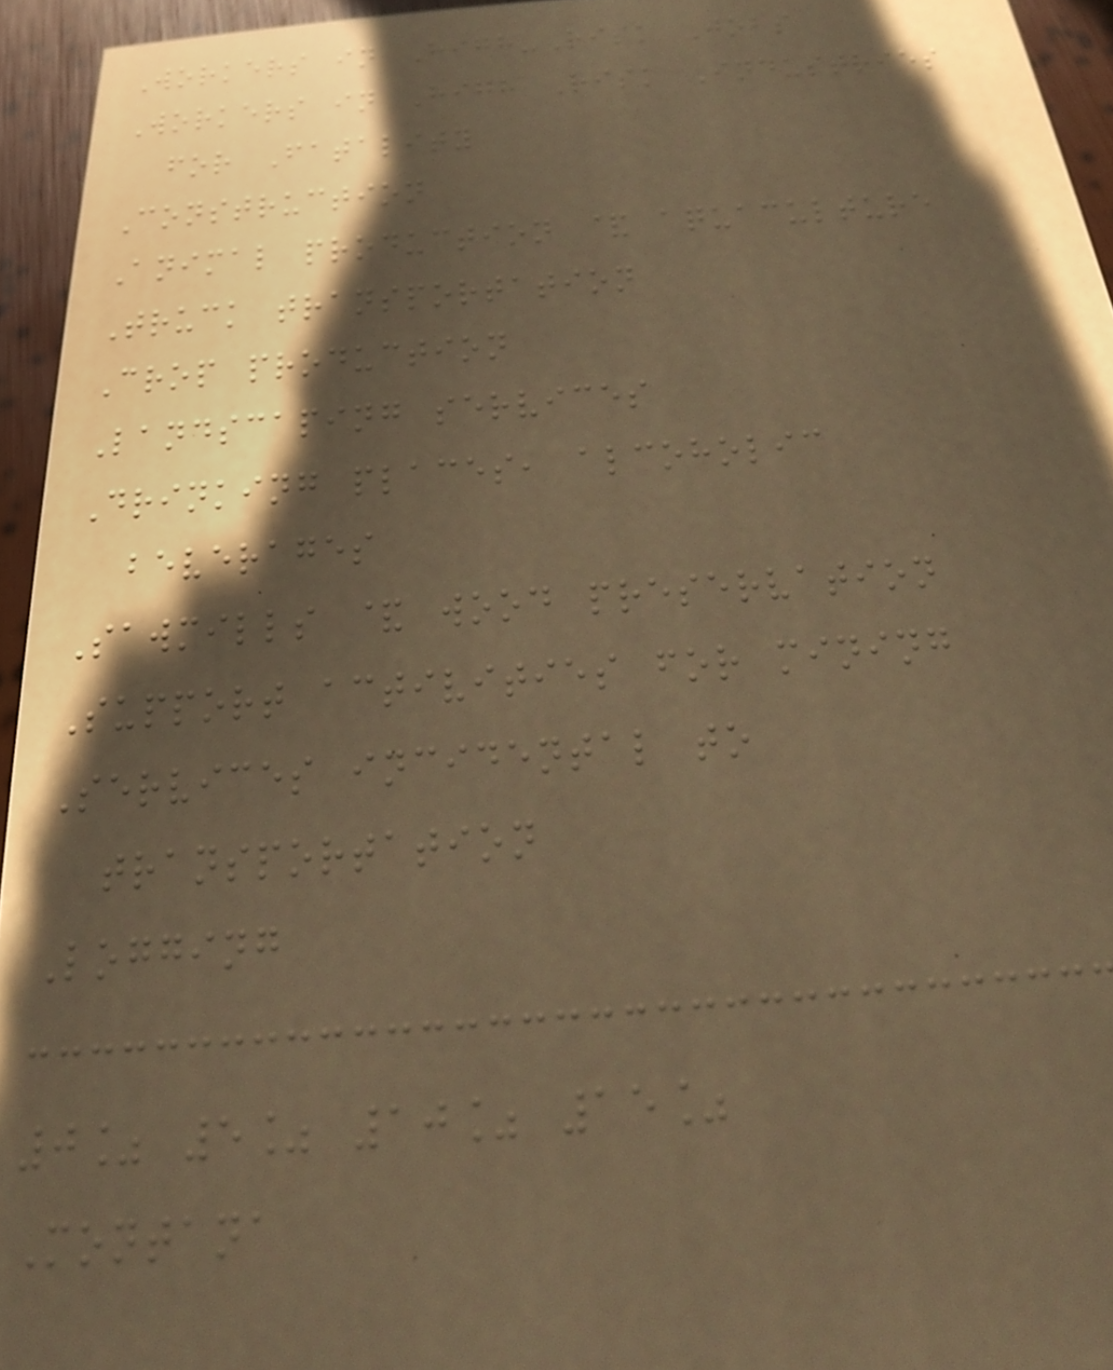Workers in High-Risk Jobs
Workers in High Risk Industries
for Fatality
Construction
Animal production & aquaculture
Truck transportation
Crop production
Landscaping services
Drinking places, alcoholic
beverages
Sawmills & wood preservation
Support activities for mining
Services incidental to
transportation
Logging
0% 5% 10% 15%
Montana
